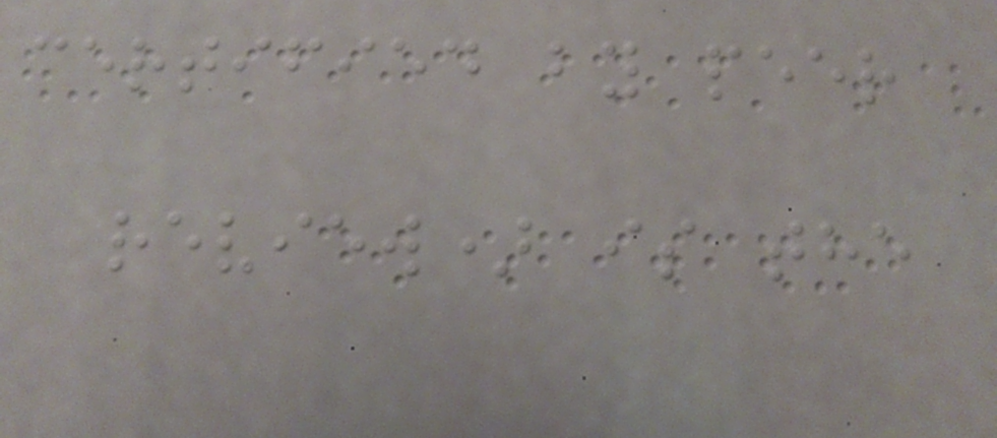certified by peer
review) is the
